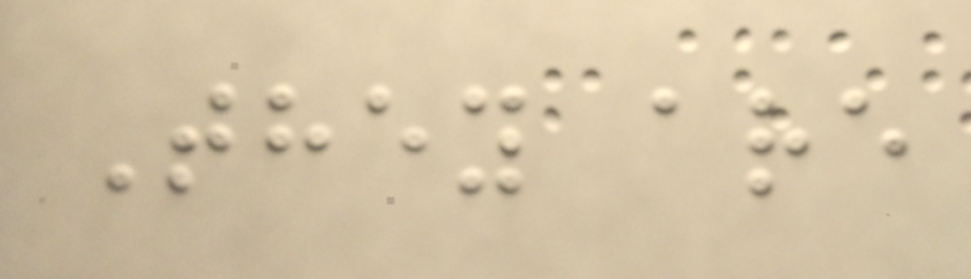They are
